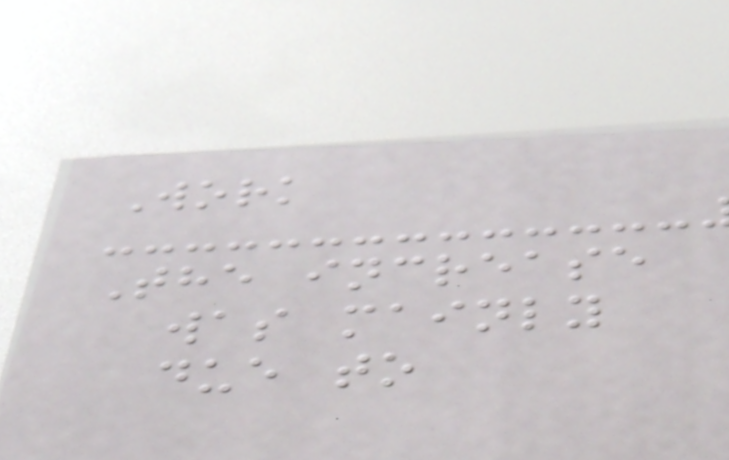Work
The increase
was mainly
due to
